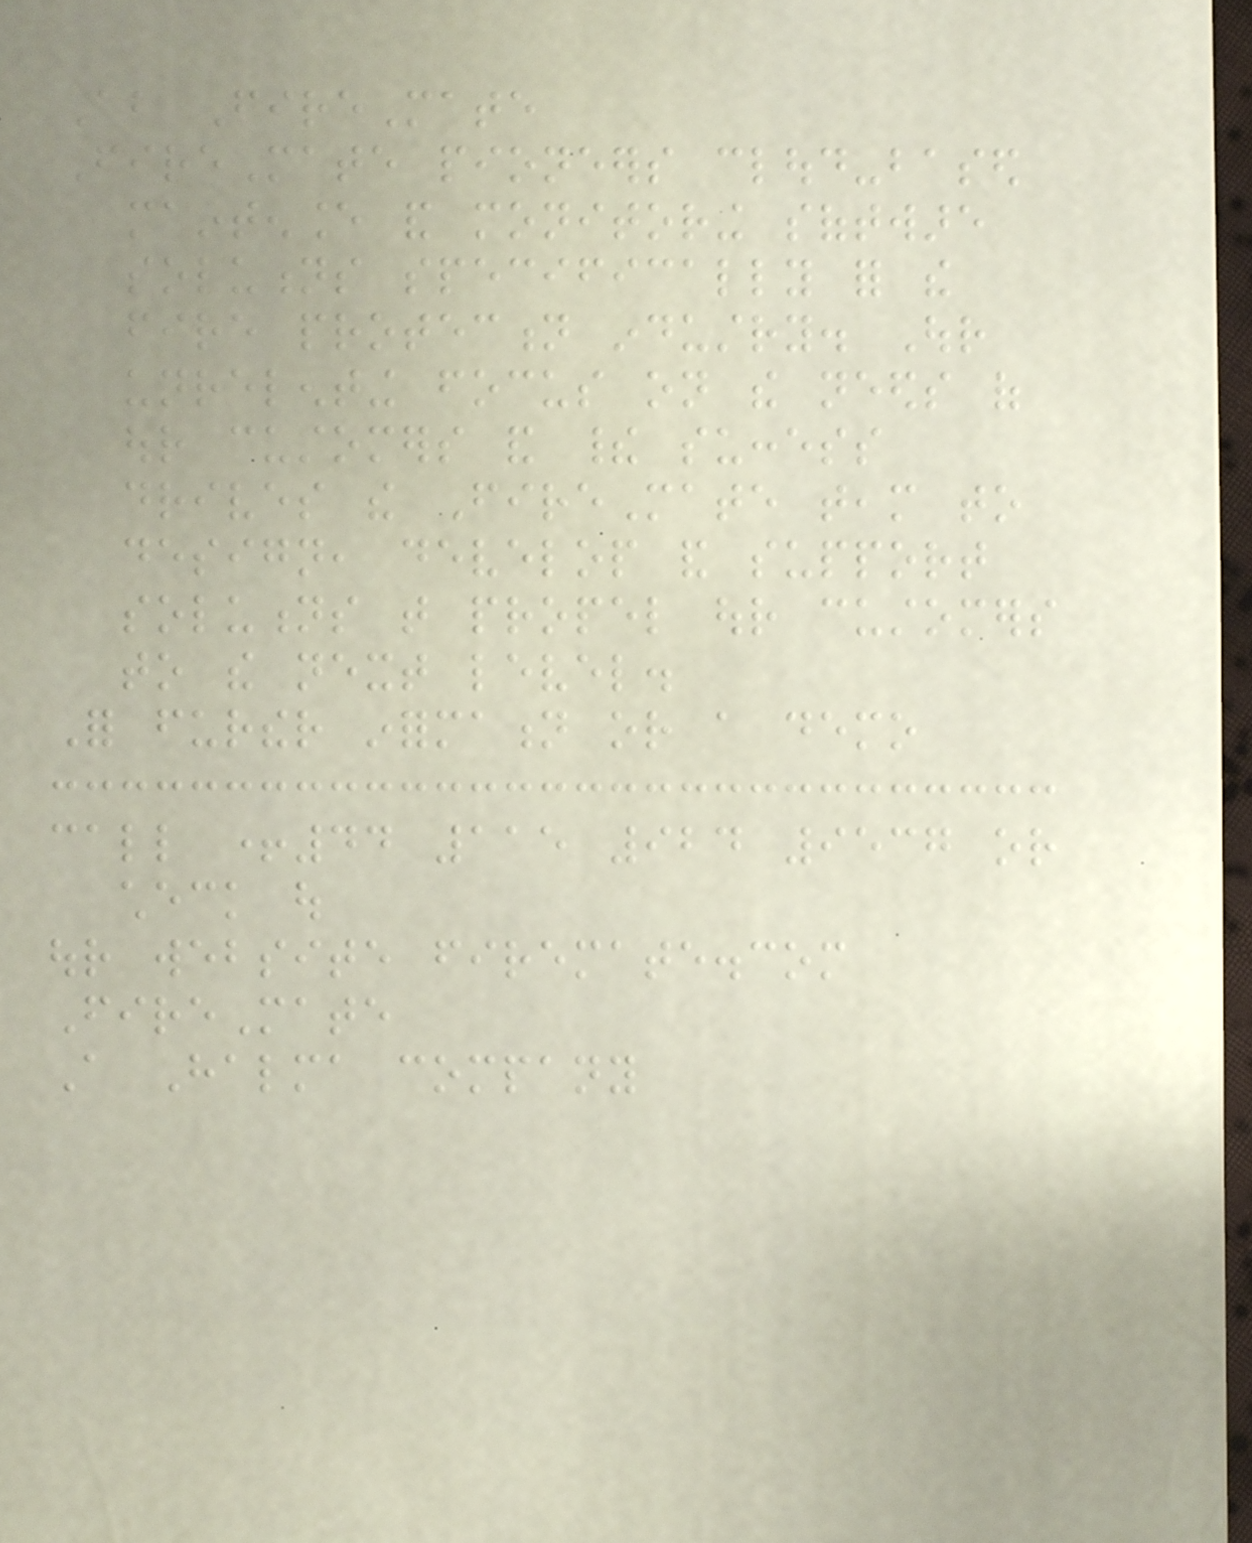About FireMate
FireMate pioneers cloud-based
maintenance and monitoring software
solutions specifically for the
fire protection industry. Our
unrelenting focus on the needs of
our customers and their success
drives the FireMate team to
design, develop and support
solutions that propel our customers
to the next level.
For further information or a demo
call +44 115 924 9537 or
check out
our website firemate.com
FireMate
A Halma company
